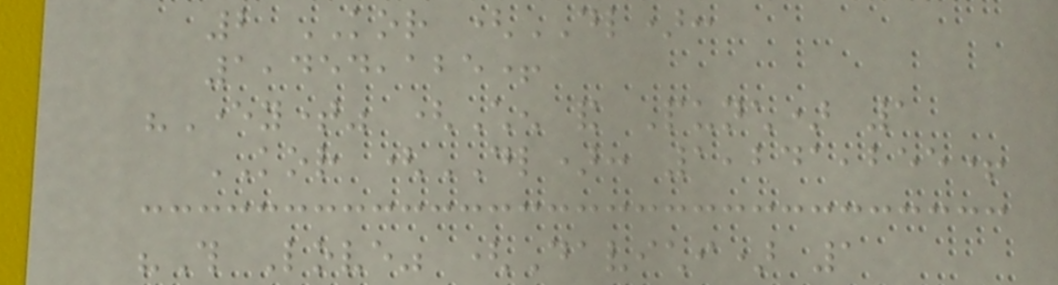2 KOR (DL):
1,454,125+
"Everytime" (Chen and Punch) 1
KOR (DL): 1,241,255+
"This Love" (Davichi) 1
